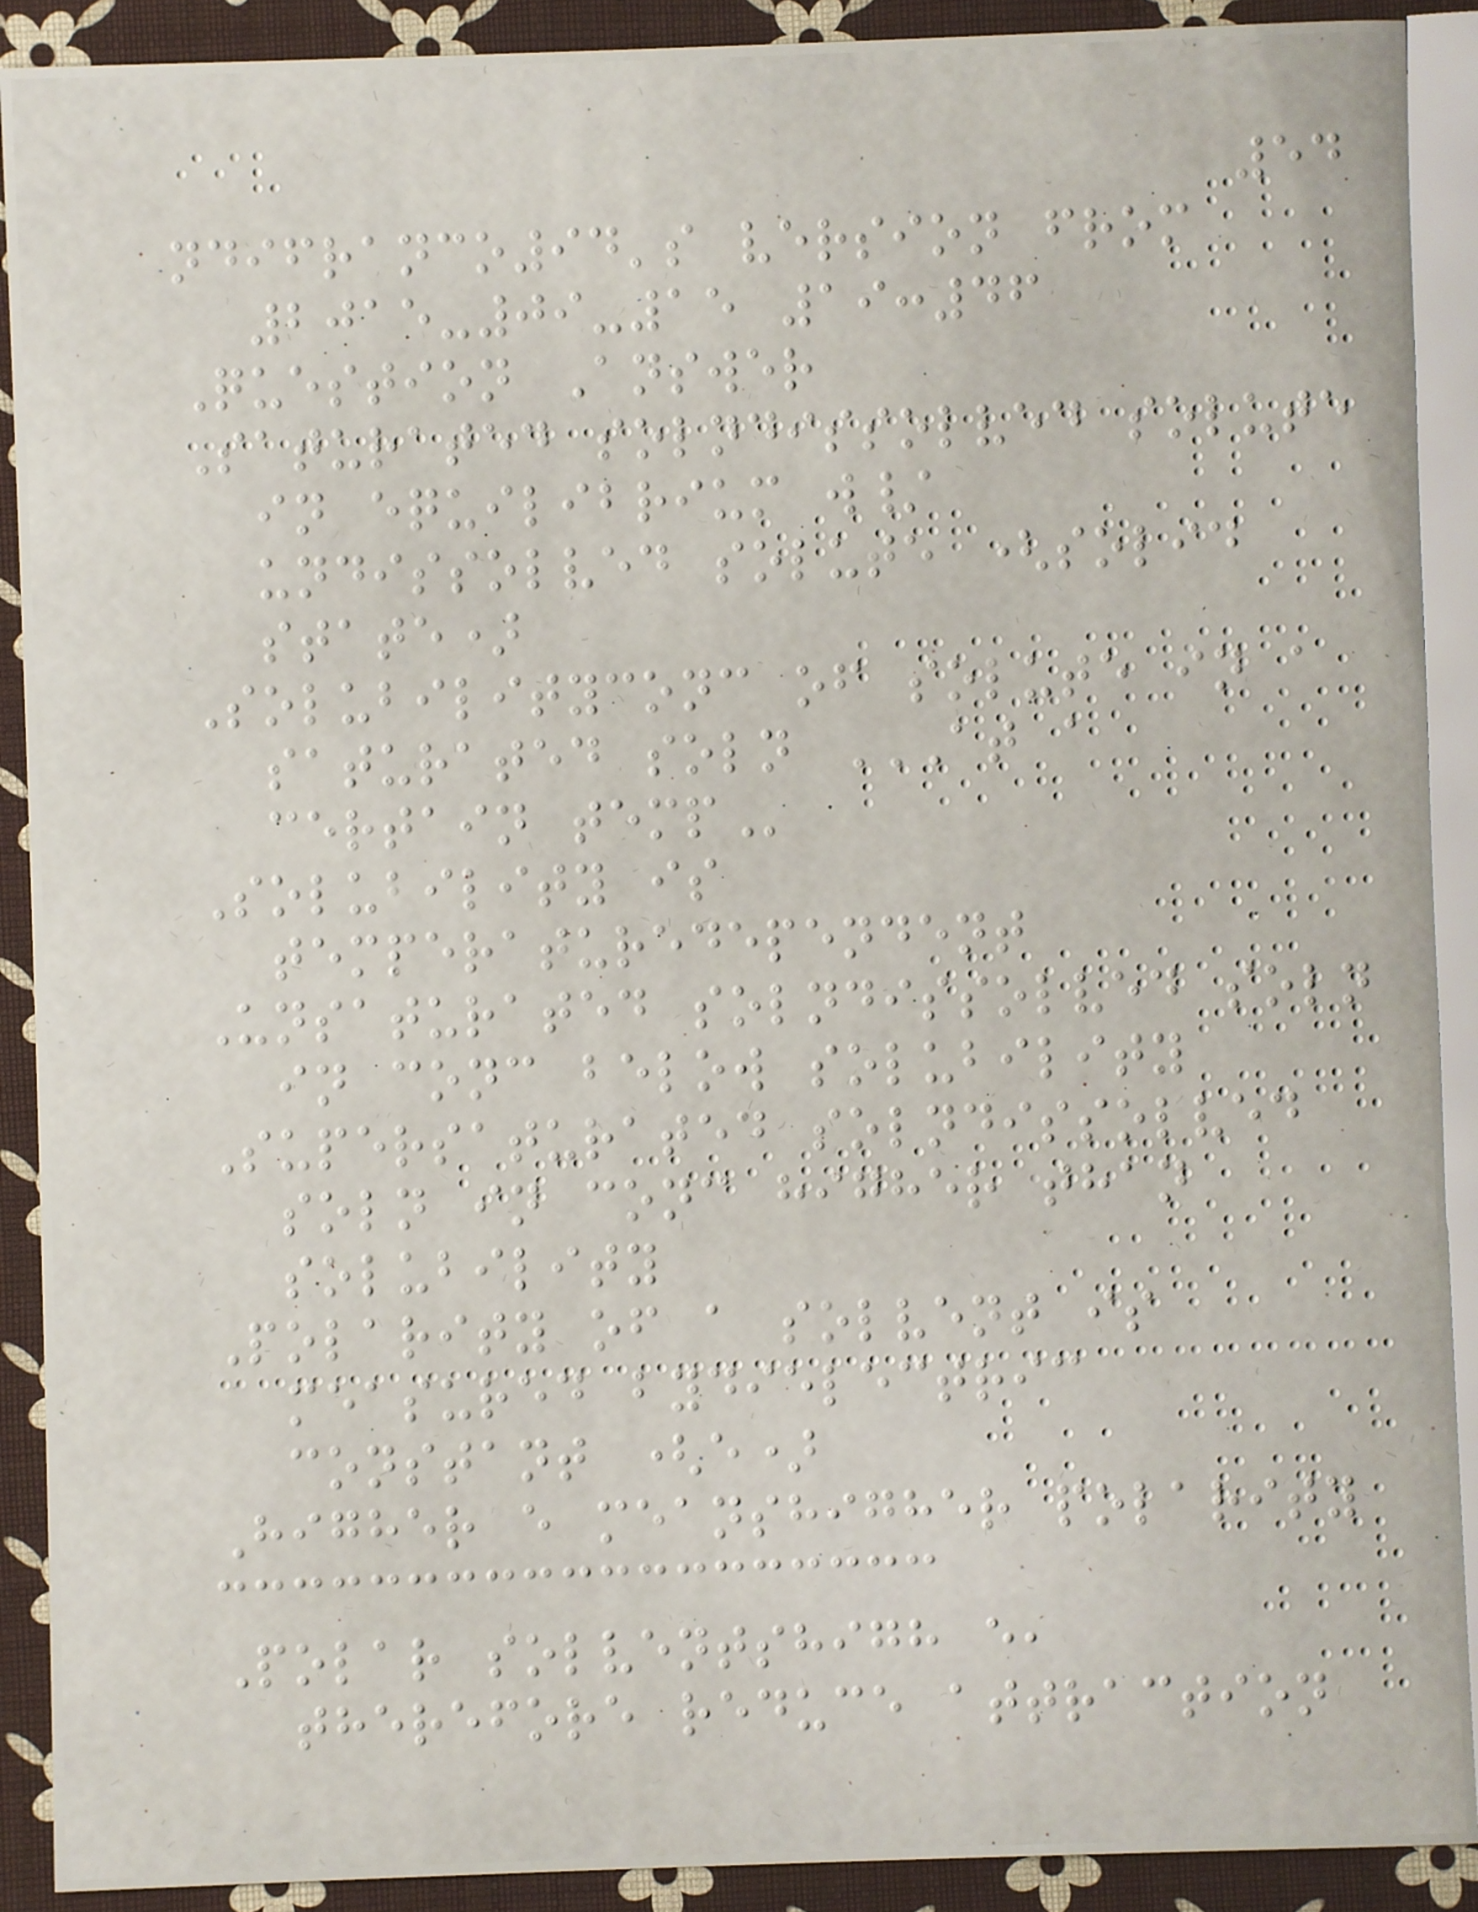54
ndifranco94's version from
2015-09-15 19:46
Question Answer
Saturated solndissolved solute
in equilibrium w/
undissolved solute (solid
state)
Solubilityconc of solute in a
saturated soln AT A
CERTAIN TEMP
Solubility is
temperaturedependent
Unsaturated solndissolved soln
in conc below solubility
Supersaturated solndissolved
soln in conc higher than
solubility
Polarity of a solvent is
measured bydielectric
constant (e)
Higher e meanshigher polarity
Polar solventshigh e,
therefore reduce attraction
